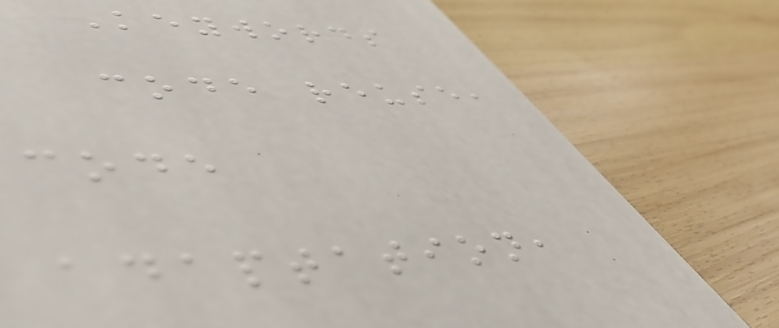Keywords
code reuse,
code
adaptation,
